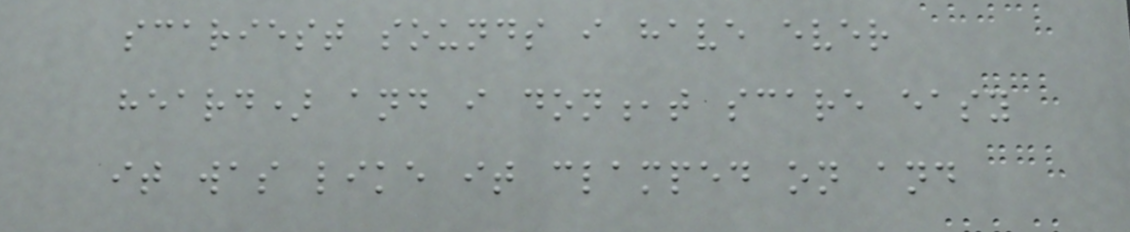scariest sounds i have ever
heard) and i don,t scare easy
it was like it clamped on and
